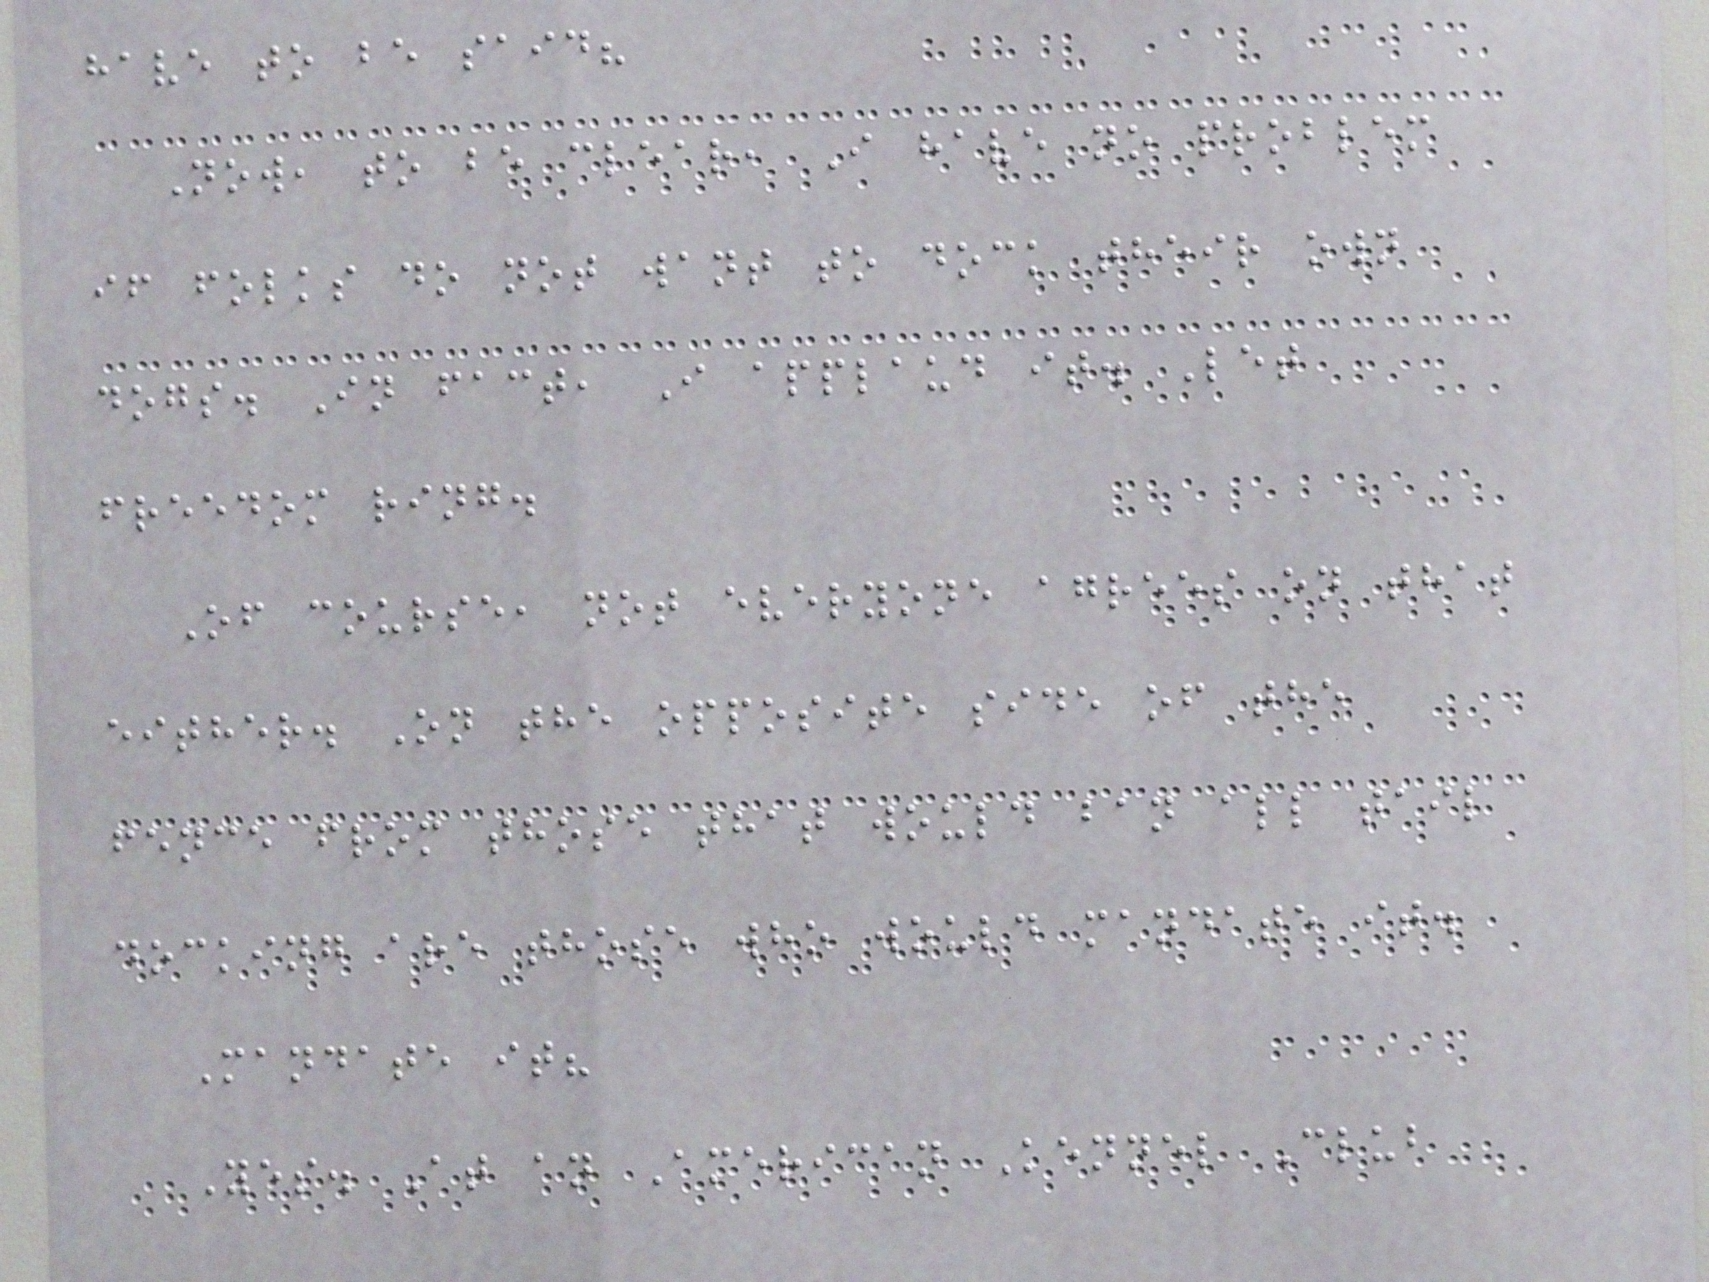have to be said?
Now, to be clear, I have no problem
if folks do not want to dock their own
dogs. In fact, I applaud it. Let
freedom ring.
Of course, not everyone agrees on that
either. On the opposite side of the
fence from those that would ban all tail
docking are those who would mandate it.
Mandate it?
Yes. At an American Kennel Club
